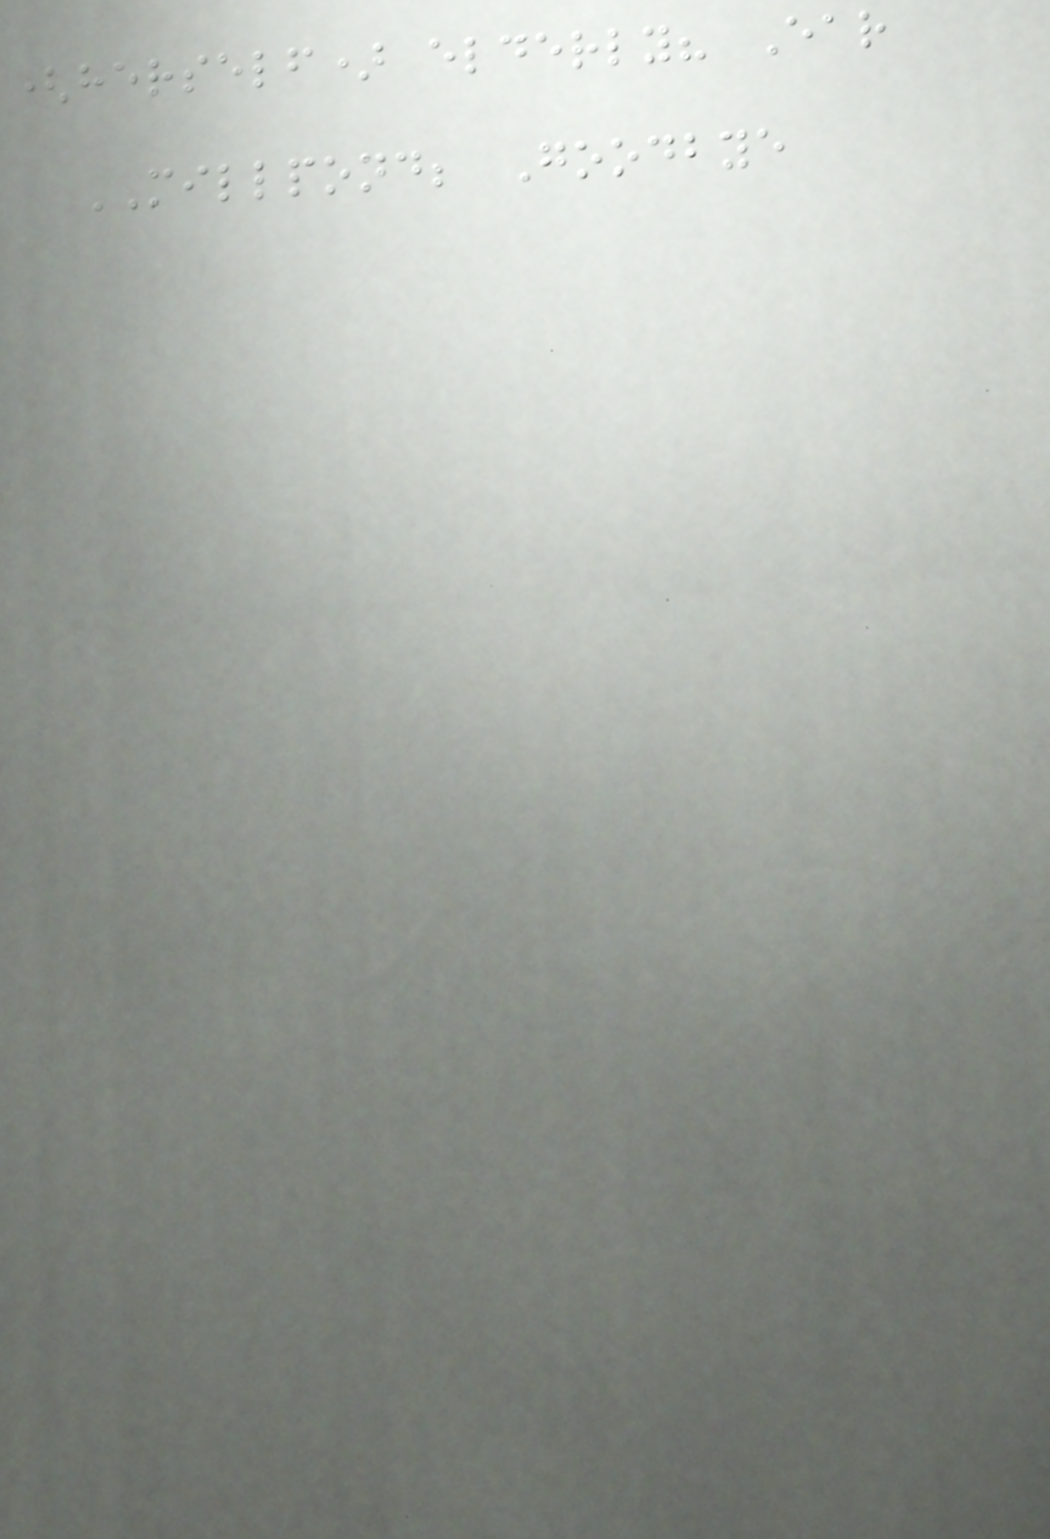(herself) elderly? Ear
MILLPOND; Goodbye
